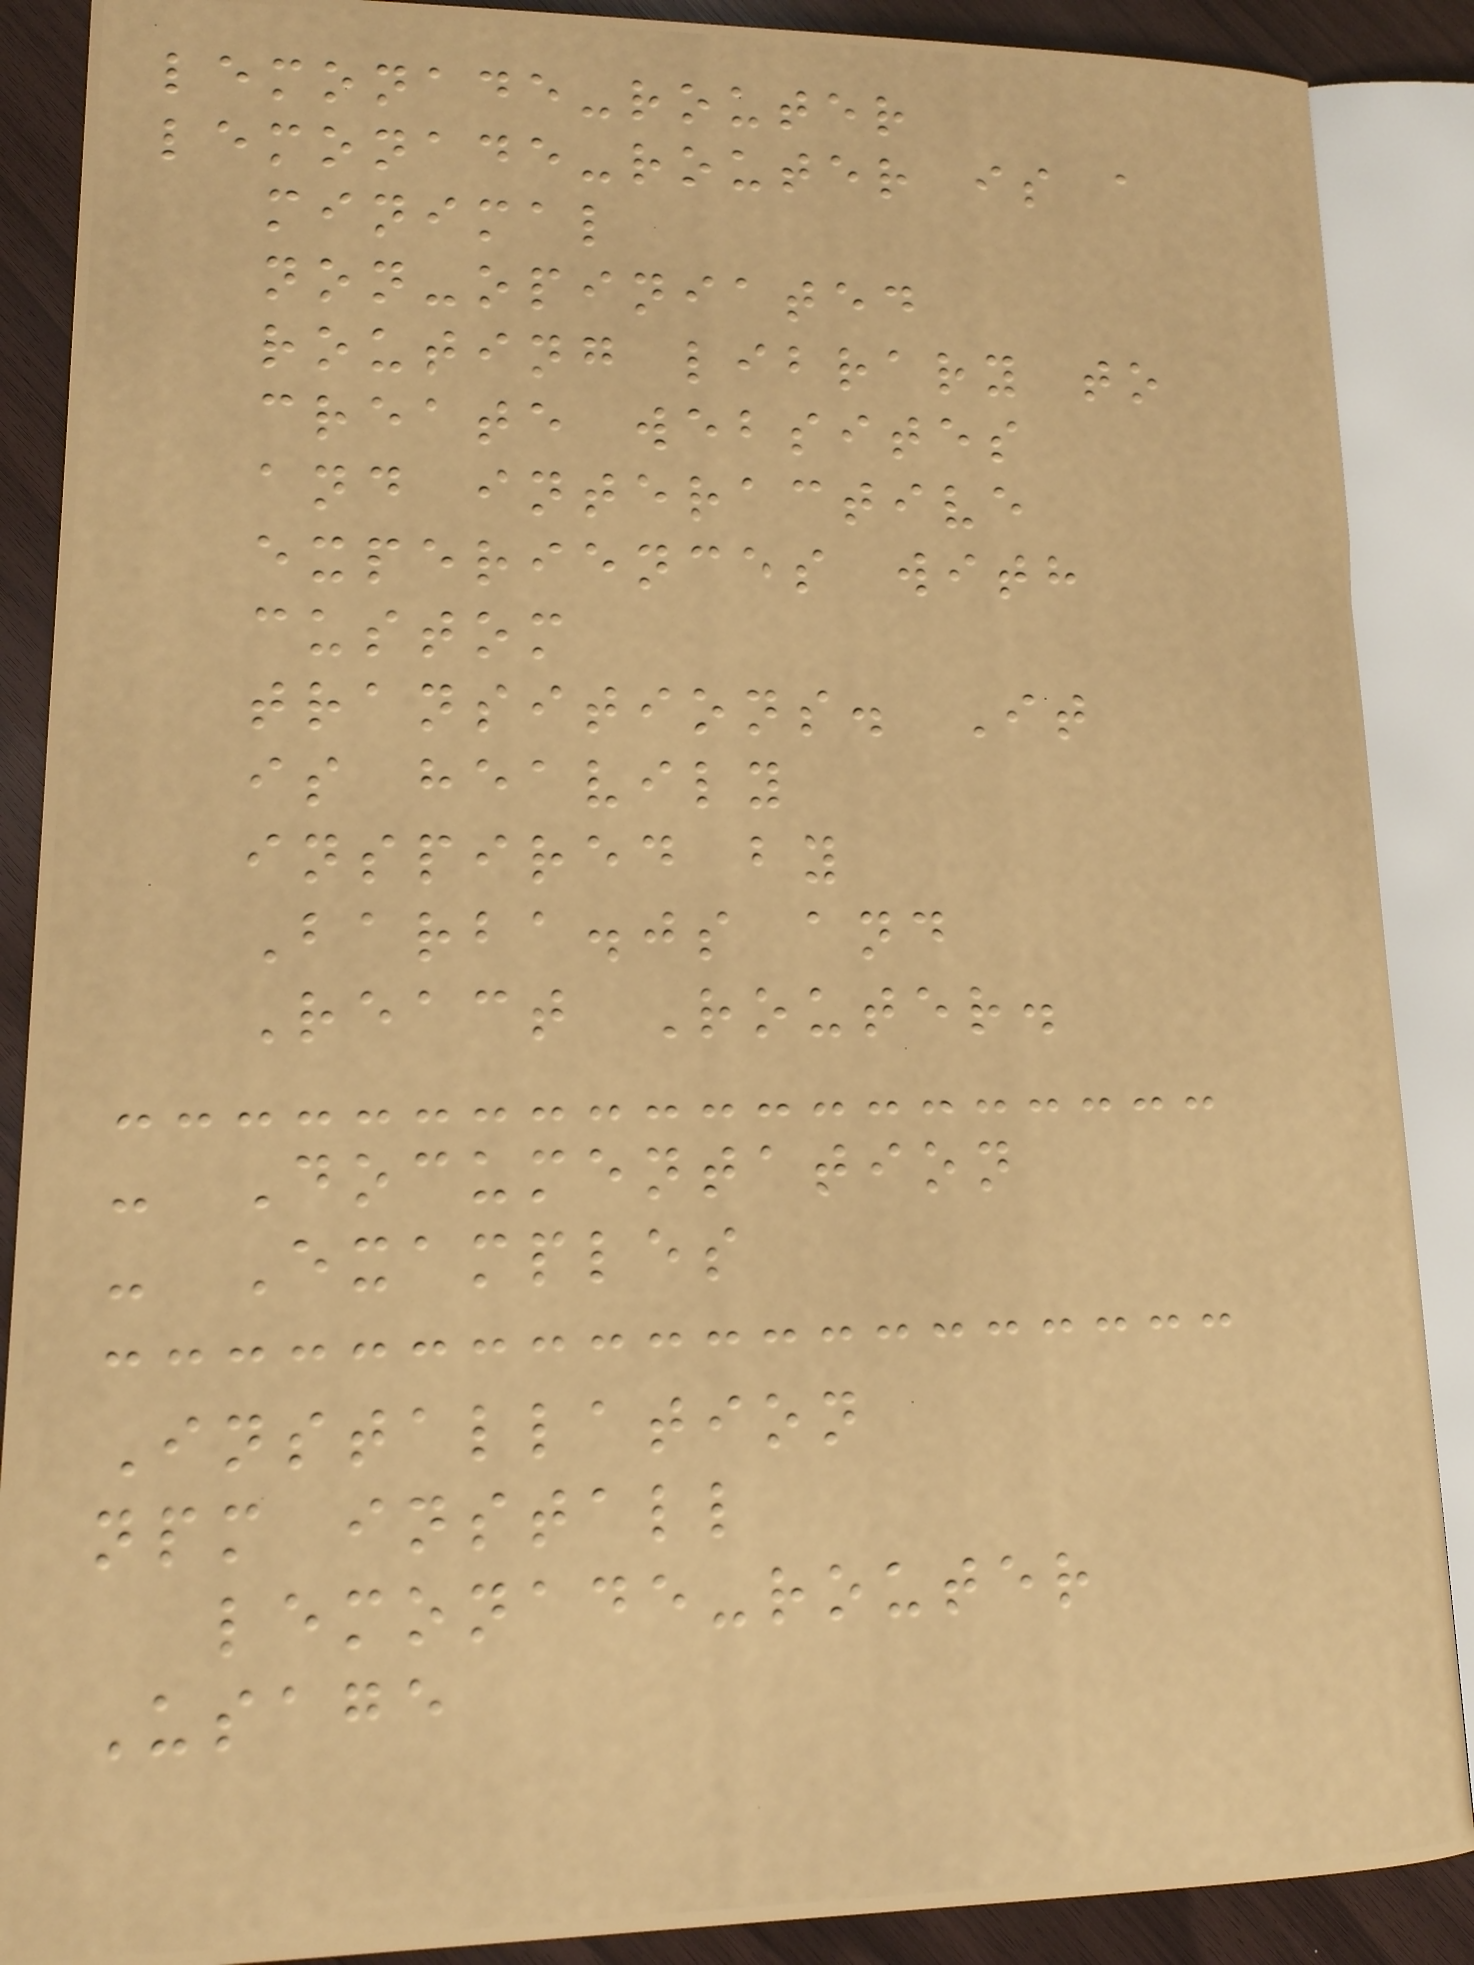lemonade-router
lemonade-router is a
minimal
non-opiniated
routing library to
create websites
and interactive
experiences with
custom
transitions. It
is heavily
inspired by
Barba.js and
React Router.
- Documentation
- Examples
Installation
npm install
lemonade-router
Usage
